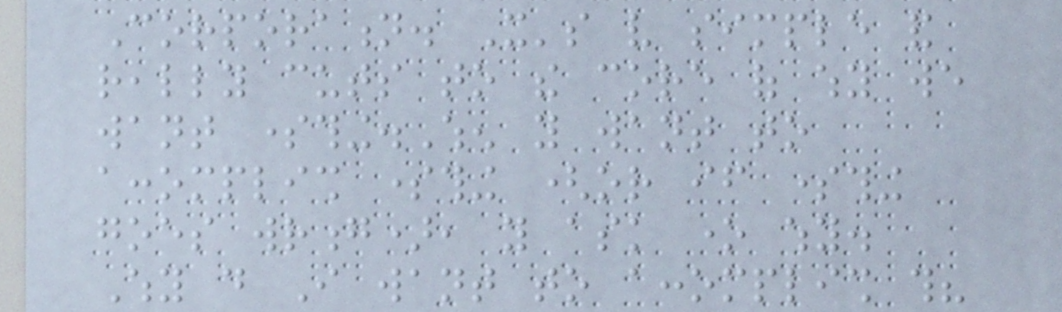Corporation. It's very simple and
really cuts to the core of why we
want something.When you want to
accomplish something (or if something
goes wrong), you ask one why.
Why do I want to accomplish this?
